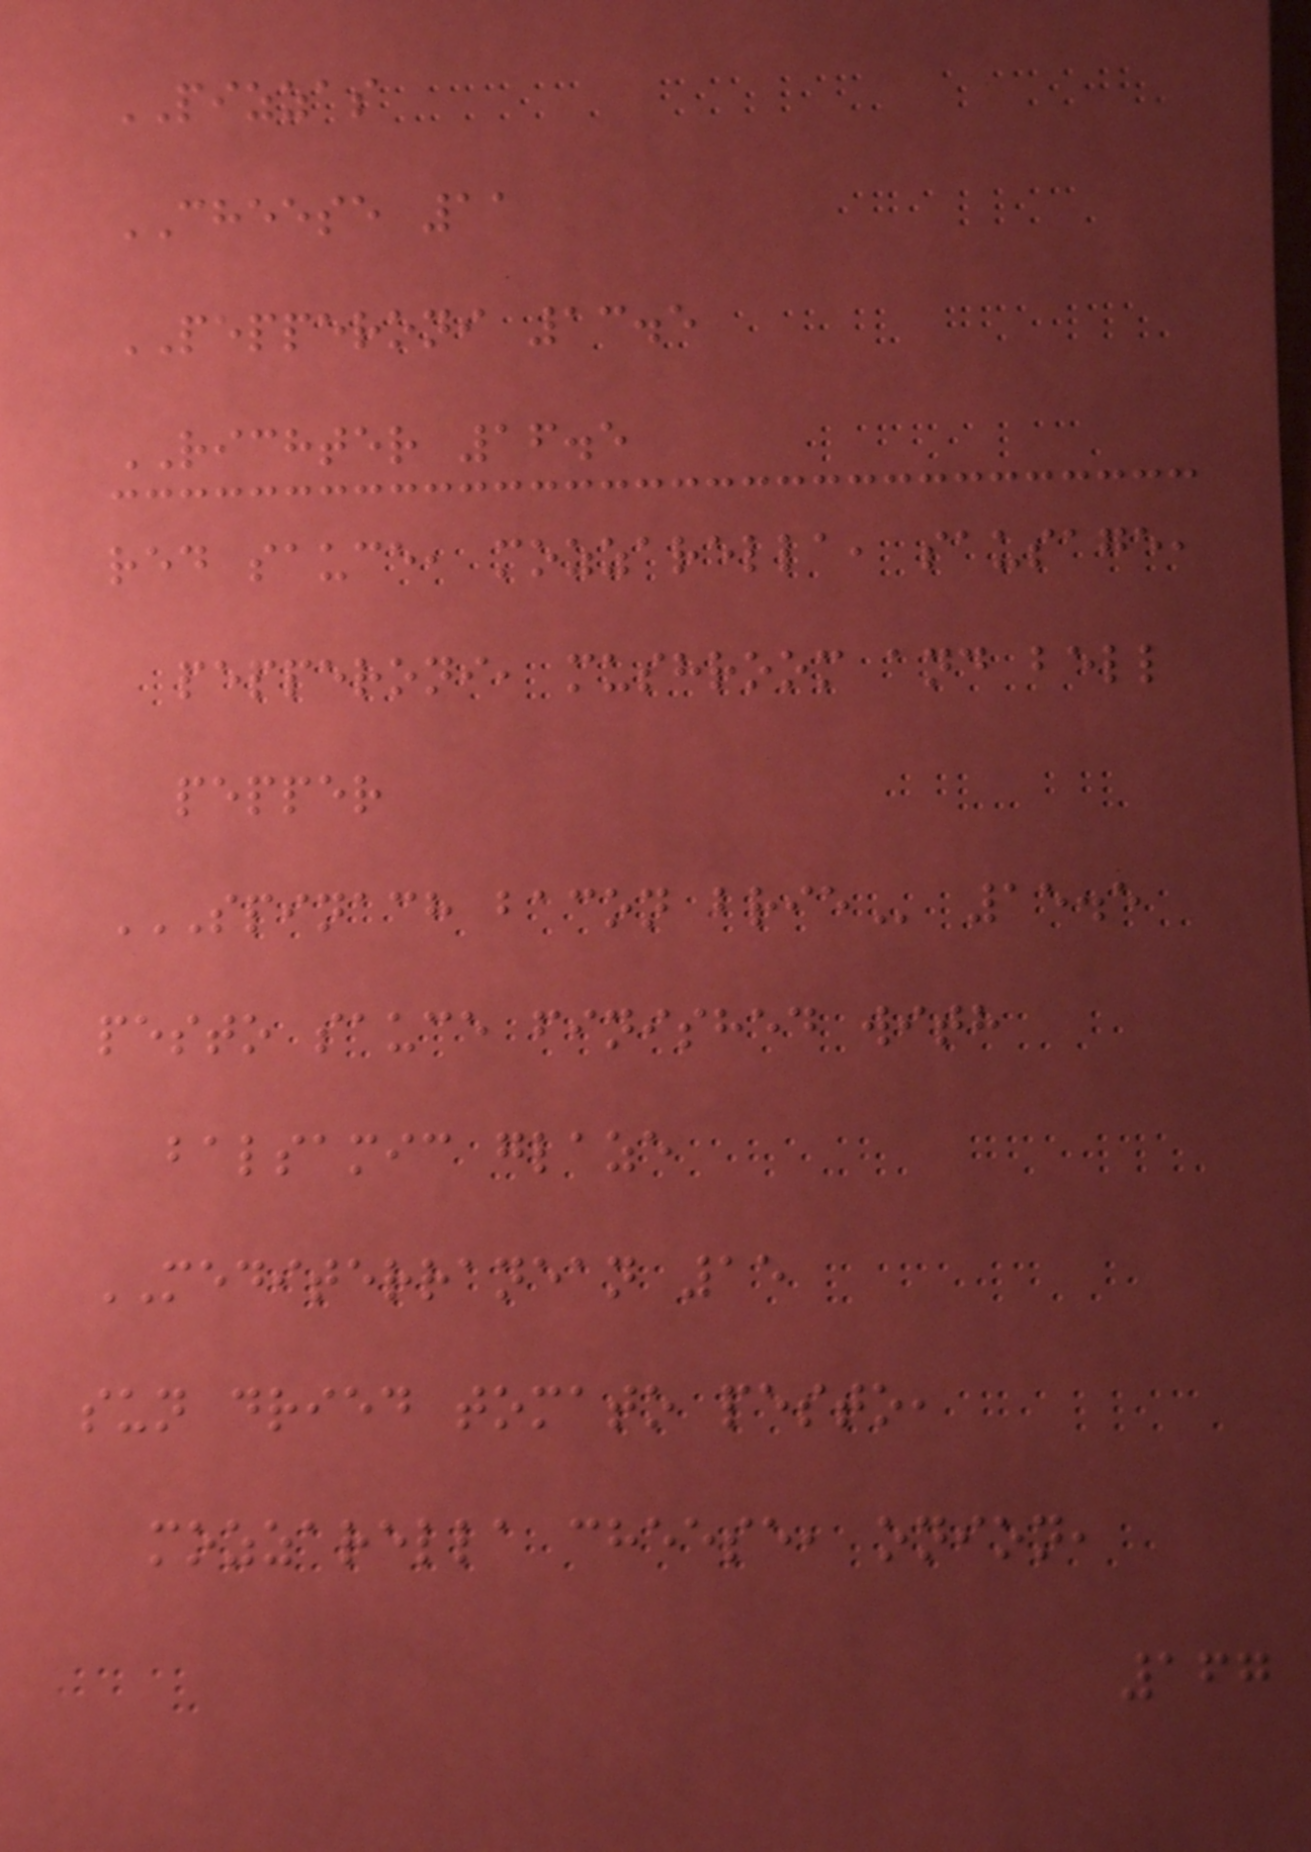PIZZAS
CHEESE 11
PEPPERONI 13.5
RICHTER 16.5
red sauce, mozzarella, sausage,
pepperoni, mushroom and bell
pepper
SPINACH BACON BRIE 15.5
pesto sauce finished with
balsamic glaze
MEDITERRANEAN 15
sun dried tomato pesto,
mozzarella cheese, onion,
167
